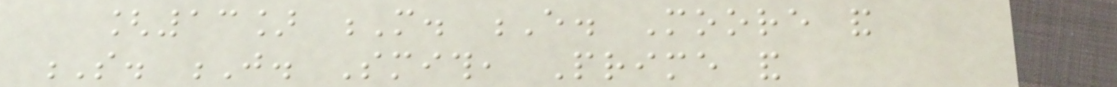[13] M. E. Moore and
S. J. Smith, Prime and
